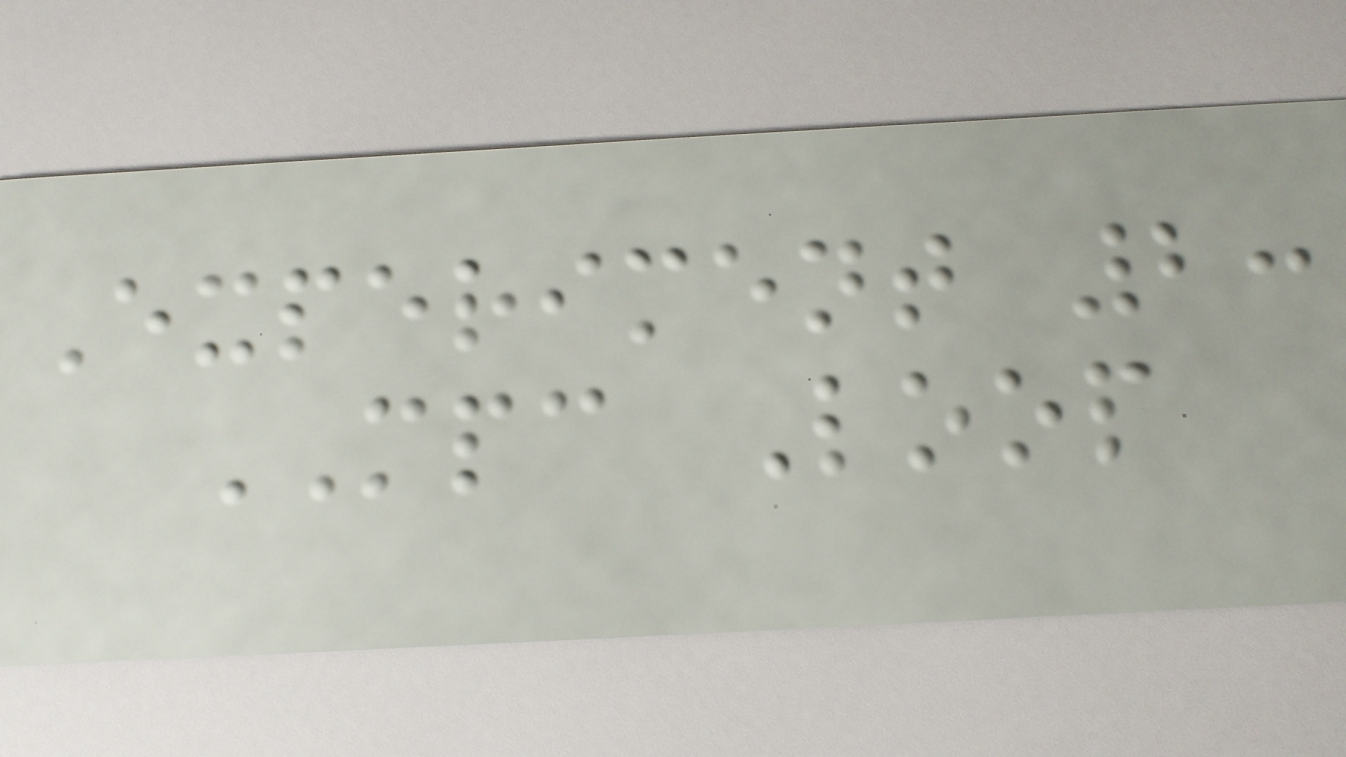Experiment 2:
MPC Loop
